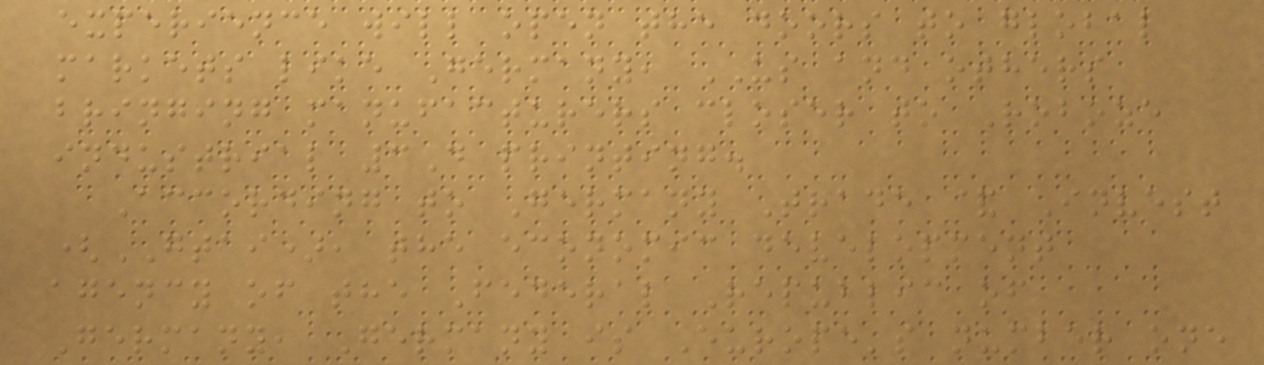experience will open the doors to global
markets like Germany, US and others
bringing manufacturers closer to Roboze
industrial 3D printing.
According to Germany Trade & Invest
(GTAI), the economic development
agency of the Federal Republic of
Germany, Germany is Europe's number one
